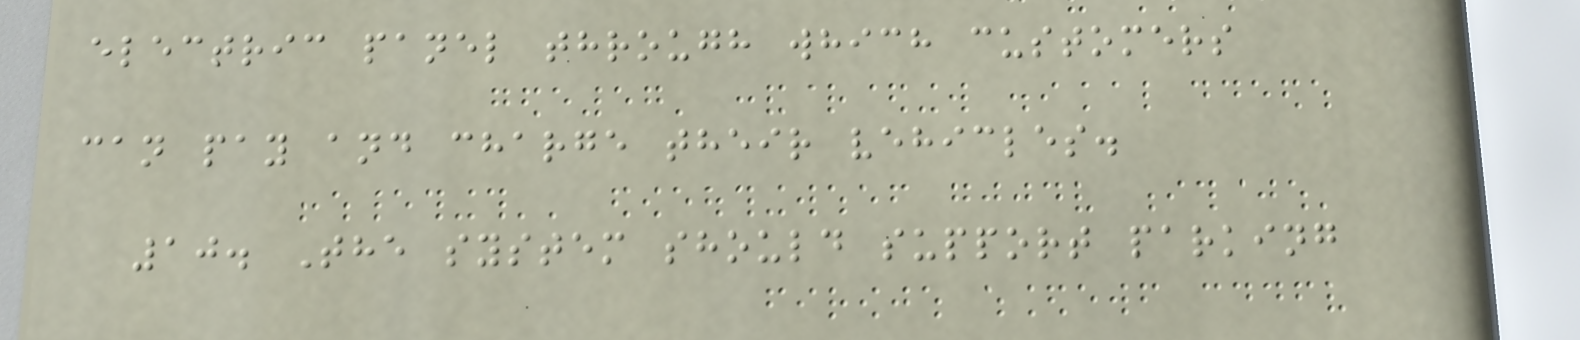electric panel through which customers
can pay and charge their vehicles.
10. The system should support parking
